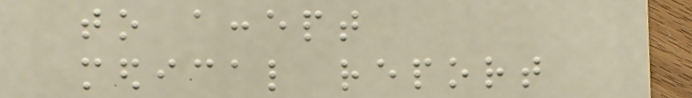to accept
medical report
